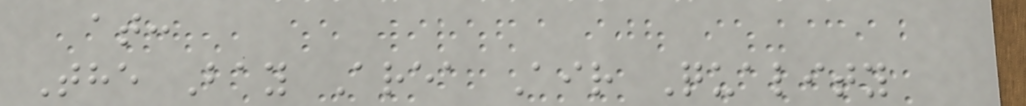at:
The Bay Area Air Quality
